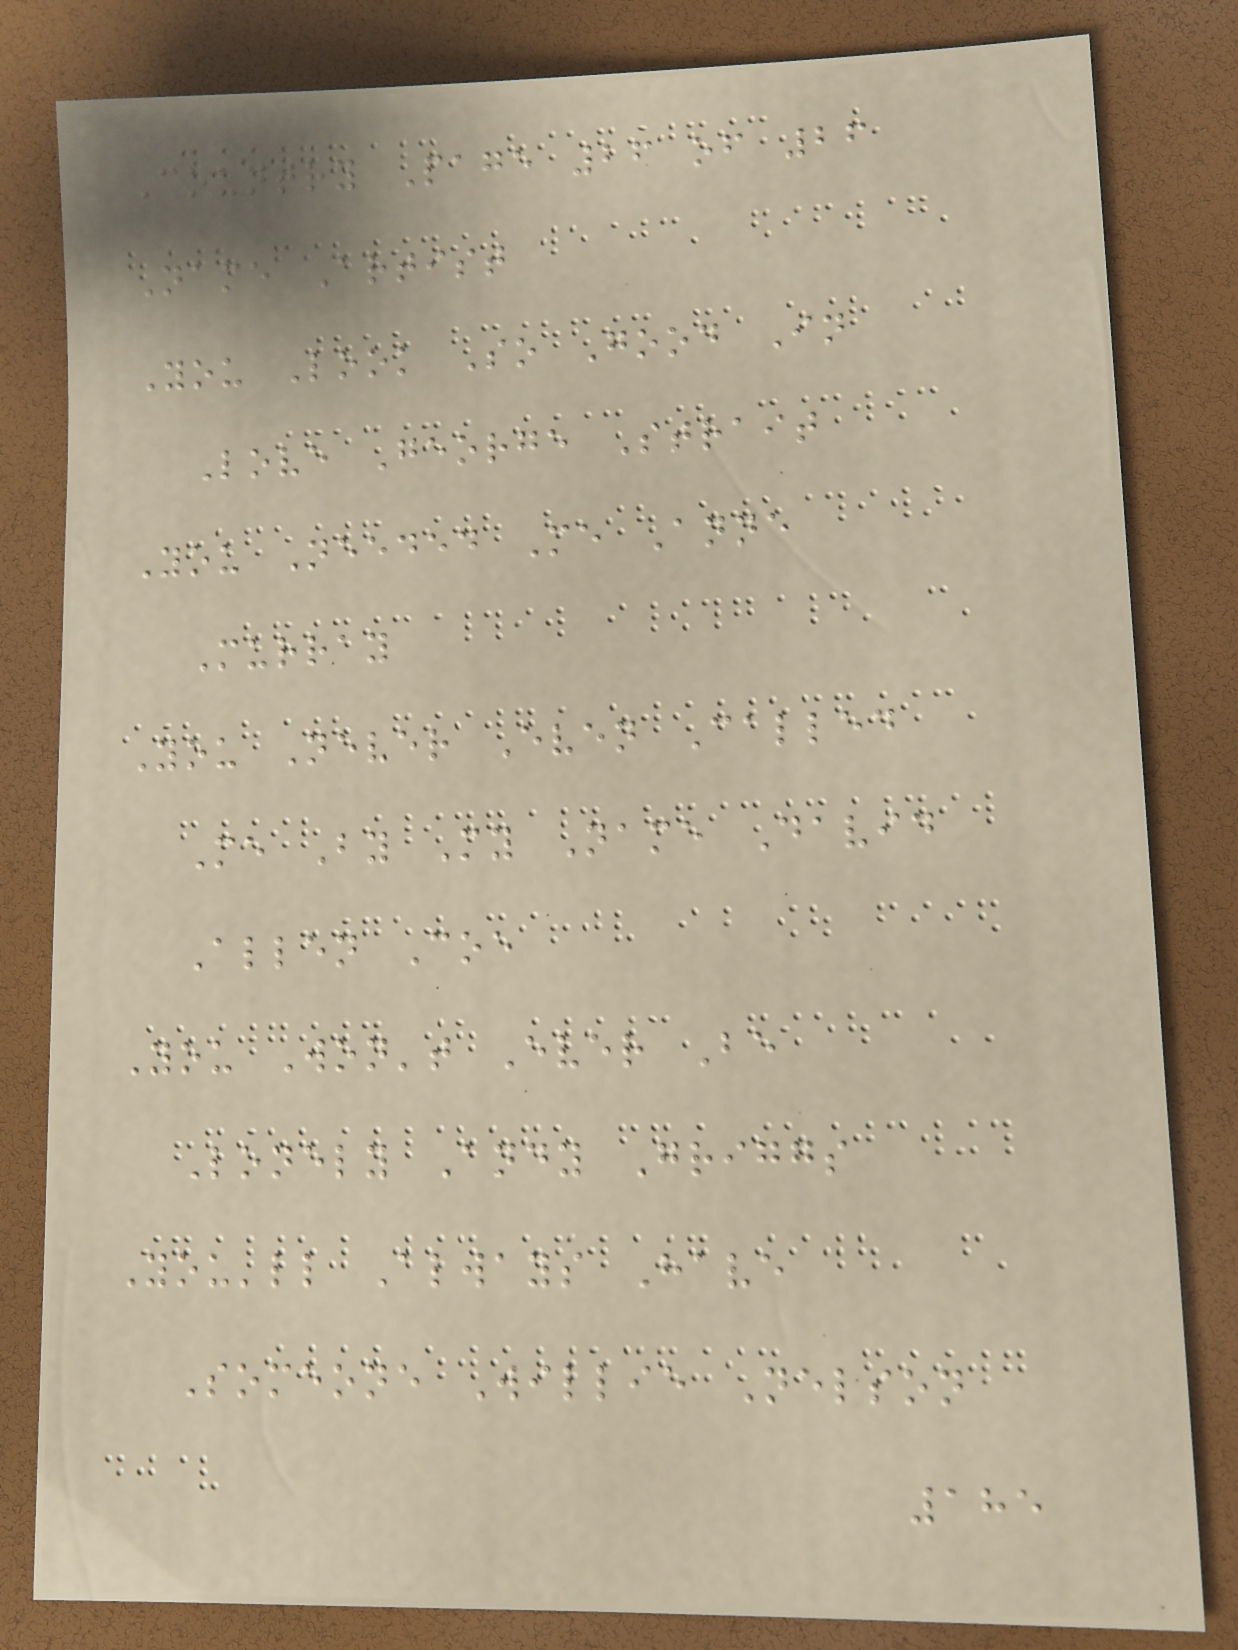Country Page 26 of 26
Name Artist
You Look So Good In
Love George Strait
You Needed Me Anne
Murray
You Never Even Called
Me By My Name David
Allen Coe
You Won't Ever Be
Lonely Andy Griggs
You'll Always Have
Someone Willie Nelson
185
